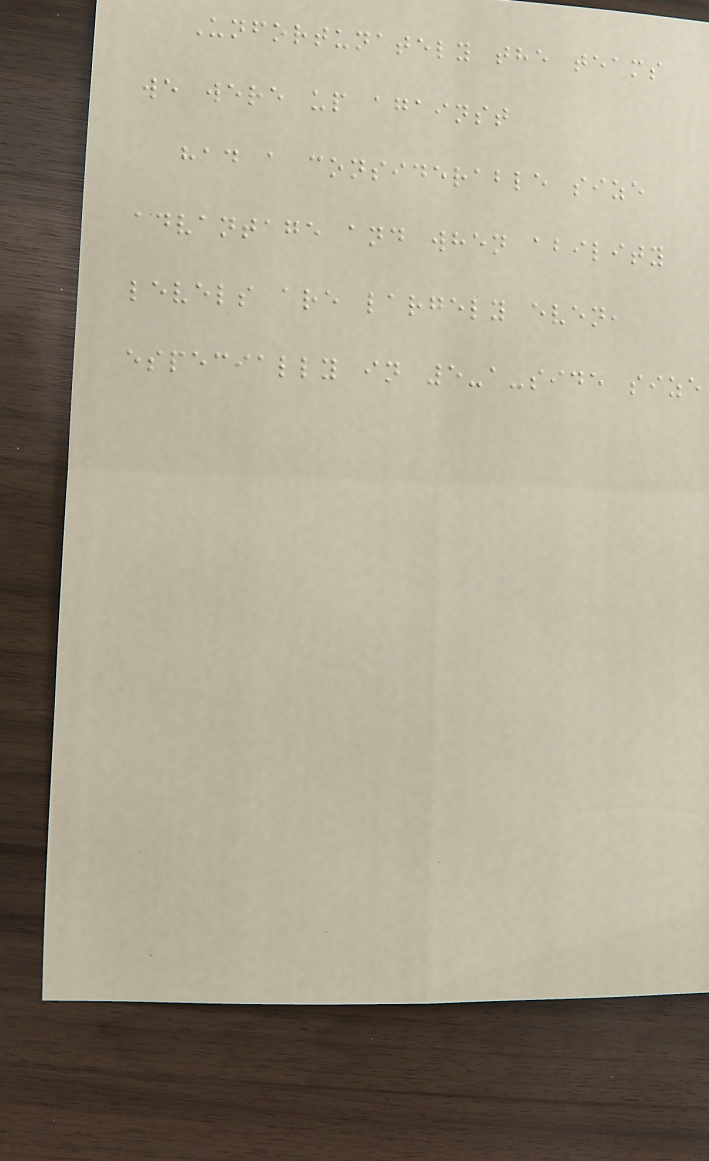Unfortunately the teams
we were up against
had a considerable size
advantage and when ability
levels are largely even,
especially in 5-a-side size
